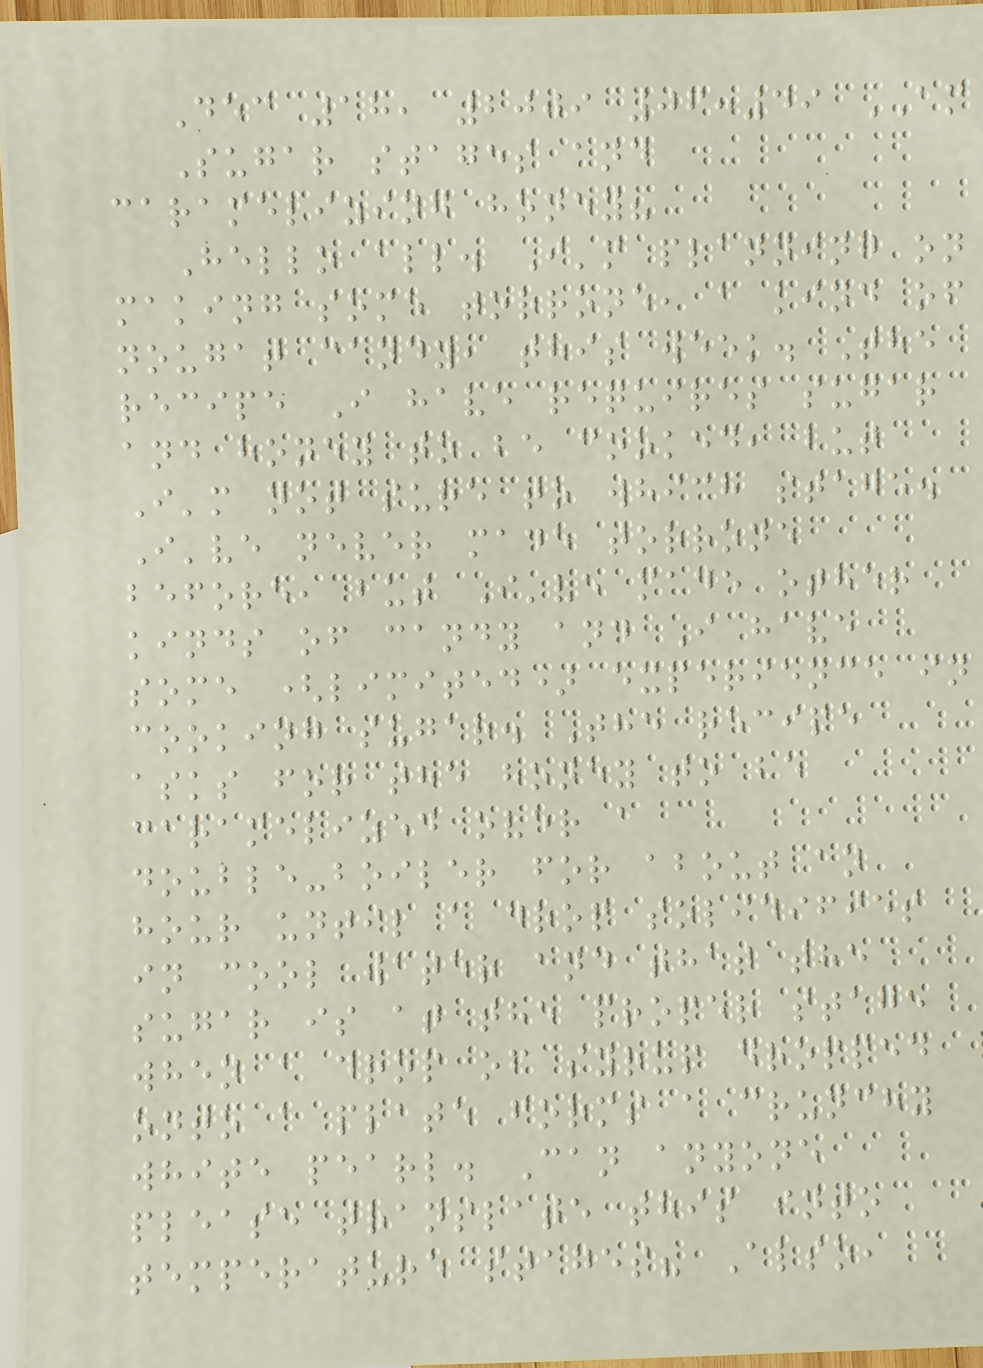Dec 18, 2009 06:49 AM
Sugar stages and
caramelizing honey?
Hello all. I'm planning on
making some torrone, a kind of
nougat candy, this week. The
recipe I have requires sugar
and honey to be cooked, but
I'm not sure to which stage.
I've never made torrone
before, but I've made other
kinds of candy and I have
some (limited) experience in
cooking sugar. The recipe
asks for the honey to be
caramelized over a
double-boiler for about an
hour until a drop solidifies
in cool water and that the
sugar is at the proper stage
when a drop of syrup dropped
onto a plate forms a crunchy
white pearl. Can anyone
please translate this into
temperature stages? Also,
